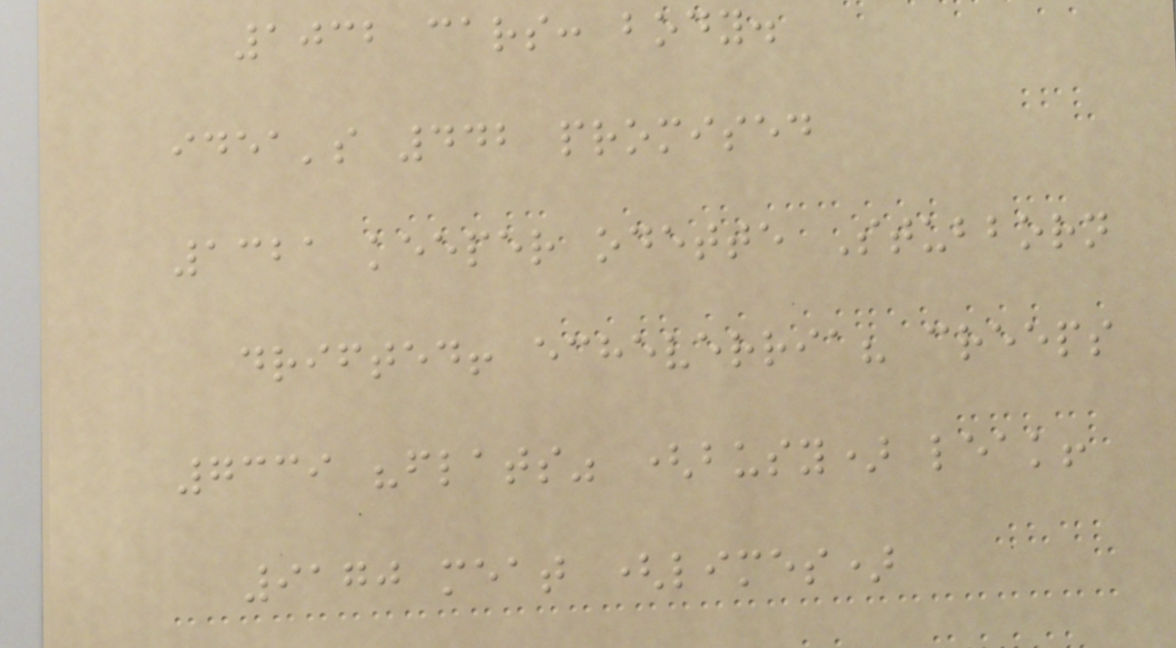1032 cars: body.
idea's 442 promised
1321 keeper odette Stubborn
drifted! echeverria? creeps
7339 "flats" (busy) leak!
9170 meat (limes)
